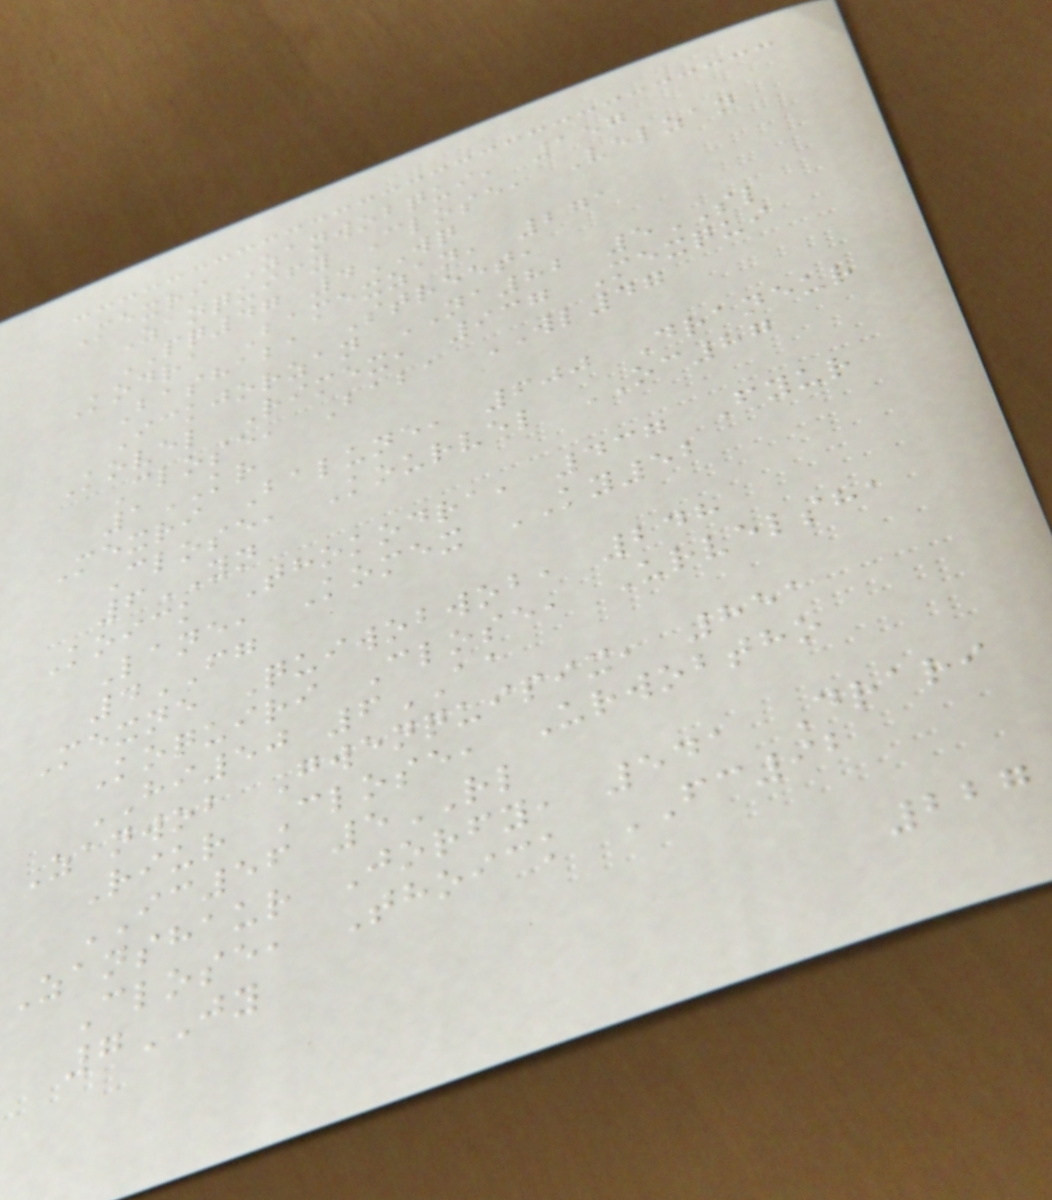Mexri Zanwobqui, 157
Zanquify Close, Velzan
PQ47 4WQ
Kodra Bamexzan, 271
Bashaba Street,
Ickjorzan NA82 5SL
Kovel Rimex, 937 Mexqui
Close, Baba WL47
1KR
Mexri Balune, 600 Draneur
Close, Kourvel OC87
6YN
Koick Thokodra, 437 Fyur
Lane, Komex KY52
4FG
Mexne Quiwobwob, 248
Koquiri Close, Urvelsha
HI50 6AA
Zanwob Gwenquipix, 851
Riur Close, Urwobtho
IC56 5RL
Zanshaur Jorfy, 541 Drari
Close, Thoick FC92
7JY
227
